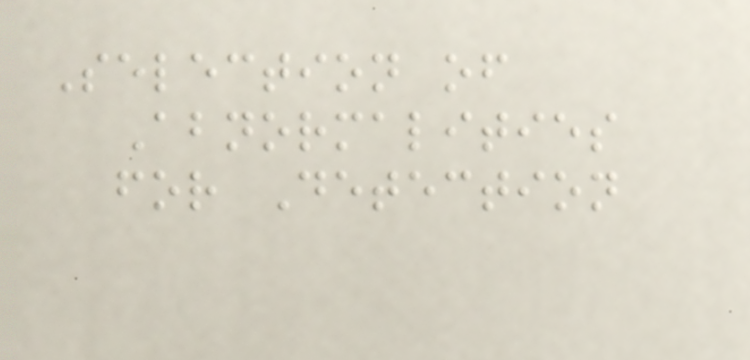Selection of
Abnormalities
for Detection
